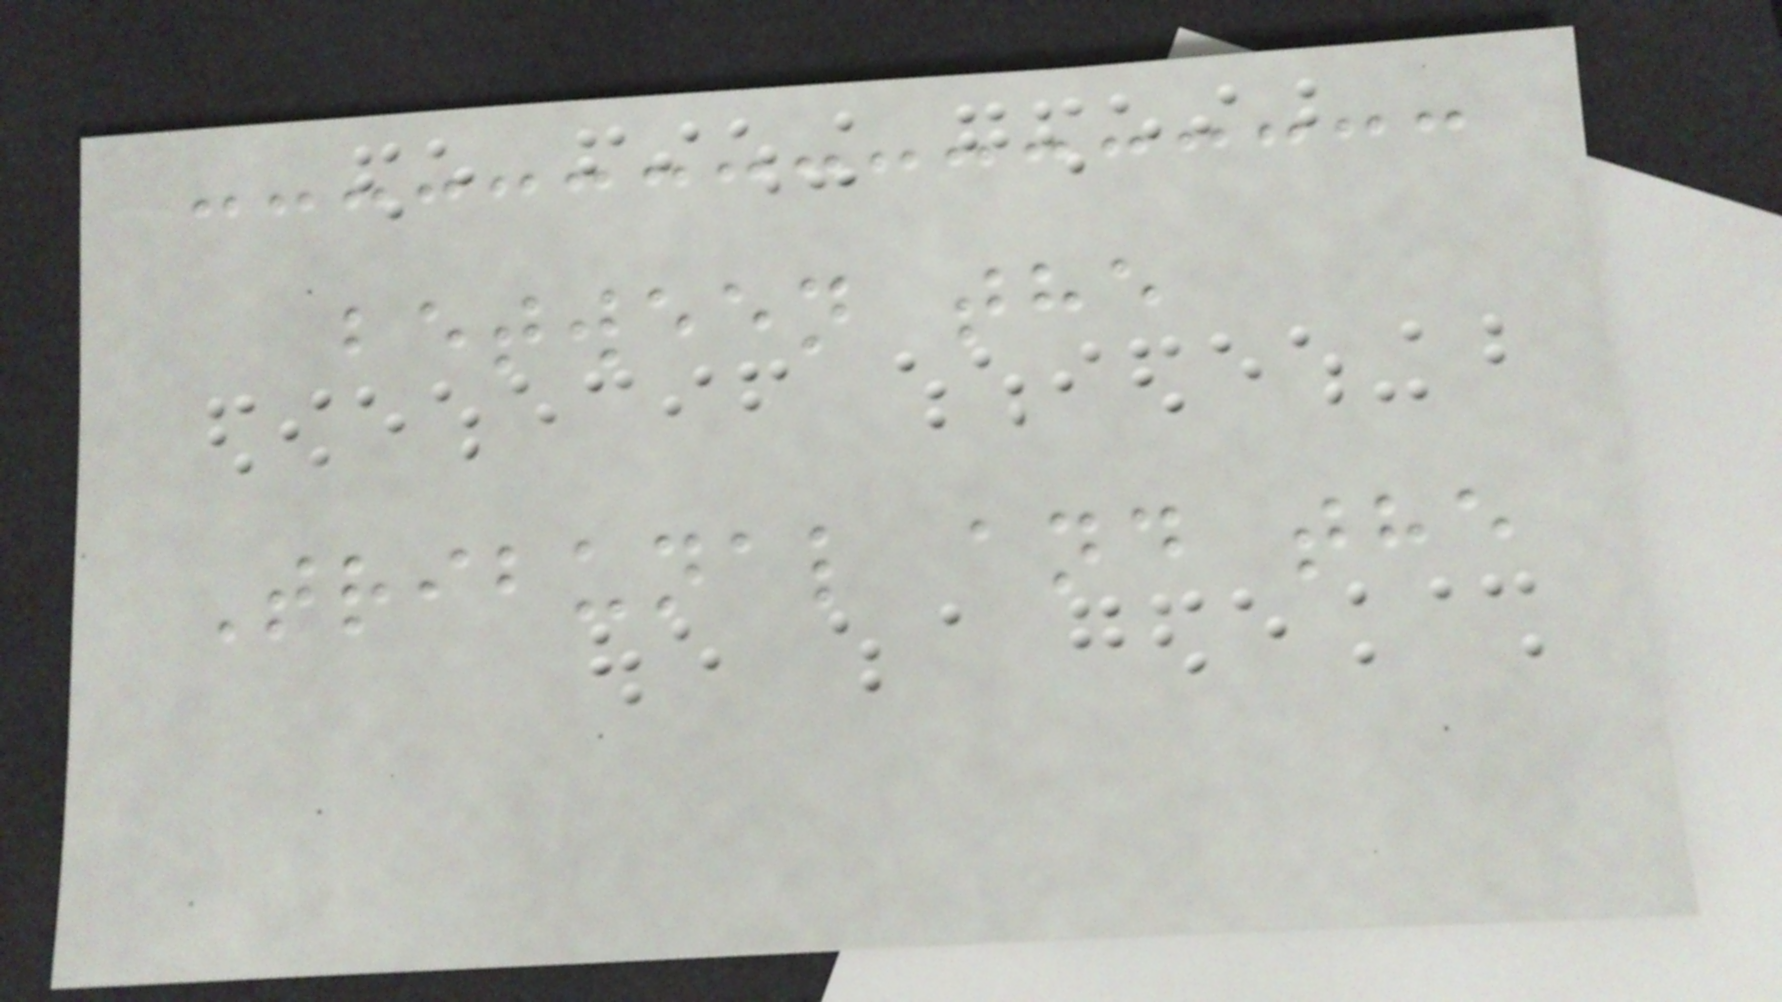between the
Tribunal and the
